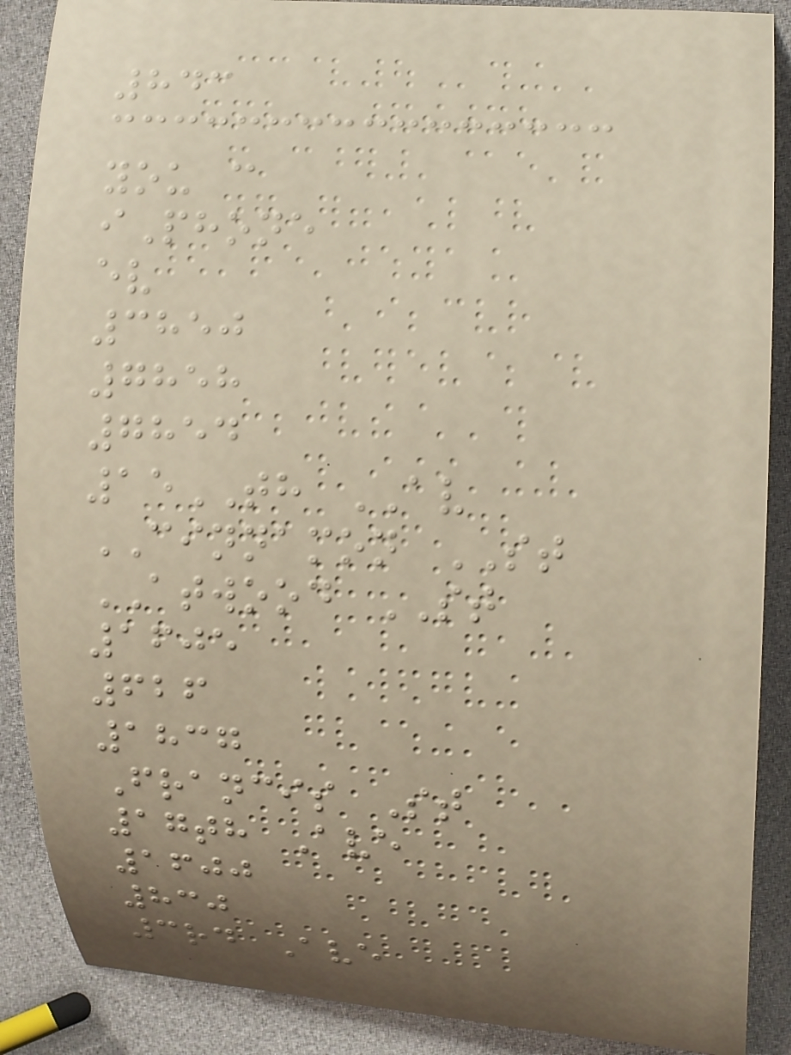843
you c
iPhone
ev
3850
7858
7854
15TH AV
CINNAMON ST
ATWOOD ST
1605
626
1837
Francis St
17th Ave
1600
830
3rd Ave
